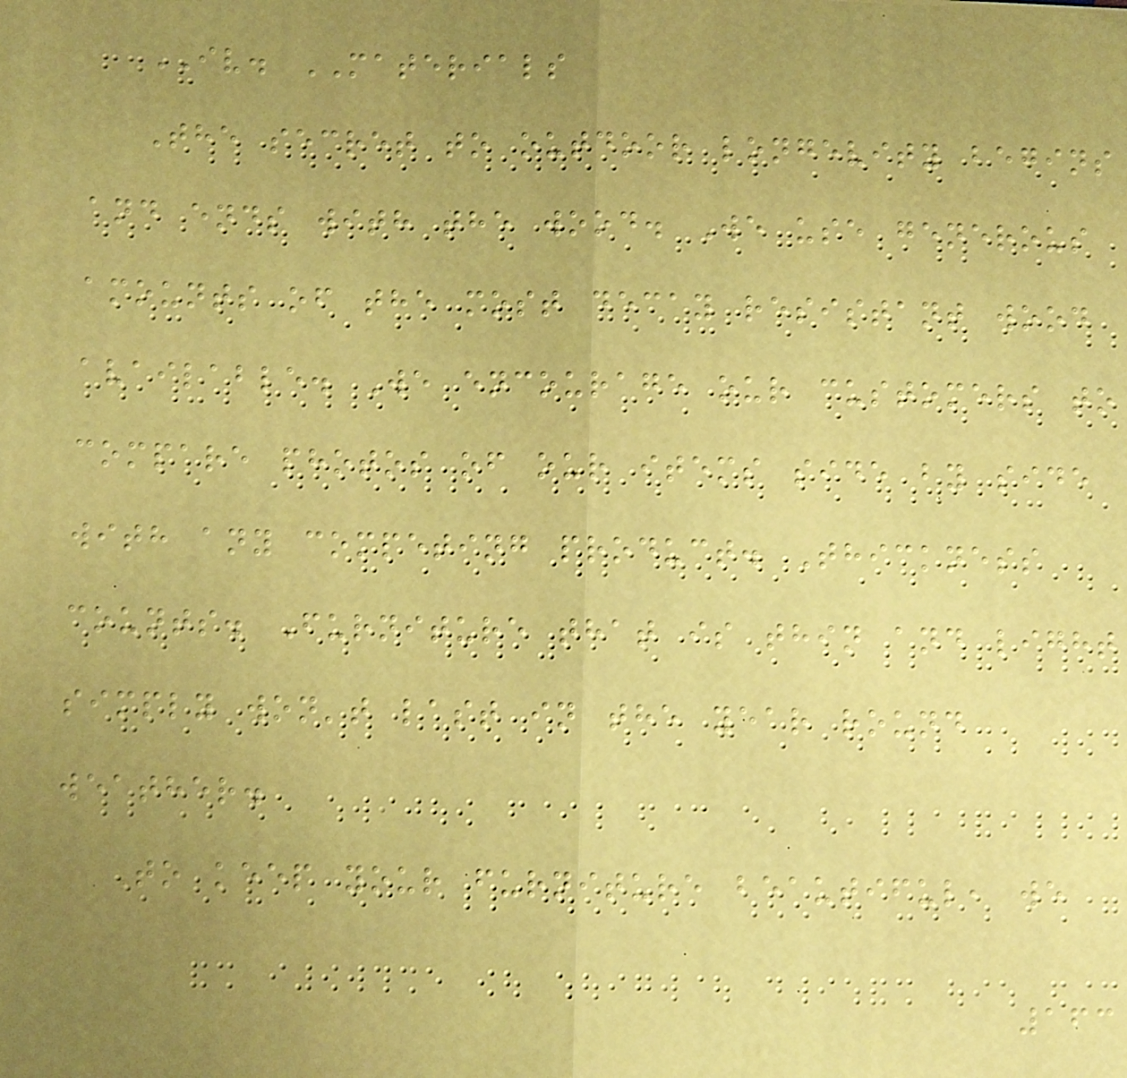IV. MATERIALS
The secret to outdoor longevity begins
and ends with the wood. We use generous
amounts of the most decay resistant wood
available. We encourage our customers to
compare photos of our items side by side
with any competing product. Thickness
counts. Furniture that is thin and light
simply won't last in the year round
weather.
To keep your furniture beautiful, we
163
